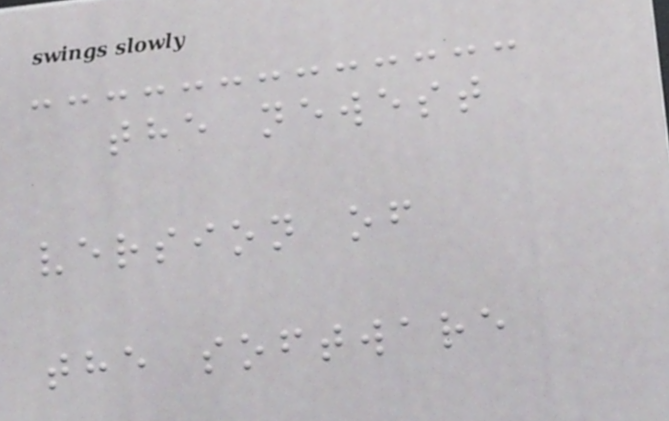the newest
version of
the software
